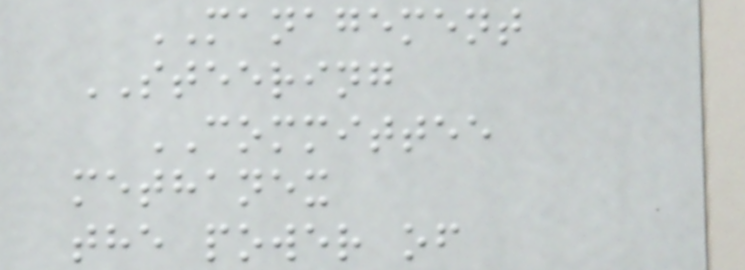MANAGEMENT
STEERING
COMMITTEE
methanex
the power of
